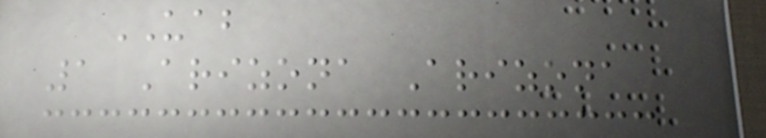UAB
1 Arizona Arizona
